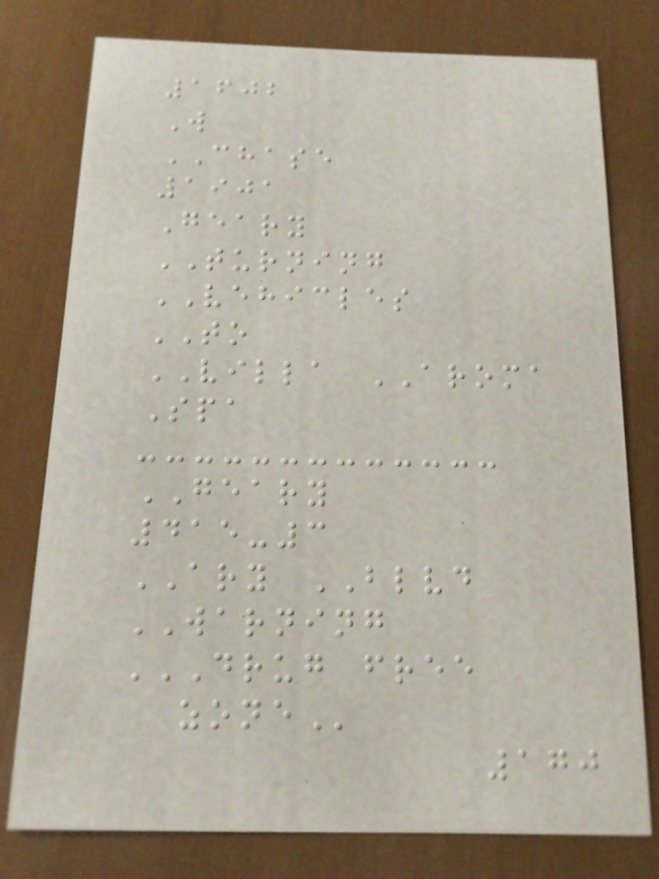1602
W
CHASE
1901
Geary
TURNING
VEHICLES
TO
VILLA AROMA
Spa
GEARY
415-3
ARY BLVD
WARNING
DRUG FREE
ZONE
170
